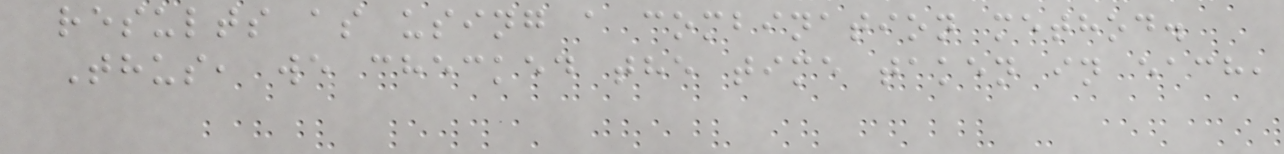results as using a combination method.
Thus, we checked the time taken in each,
